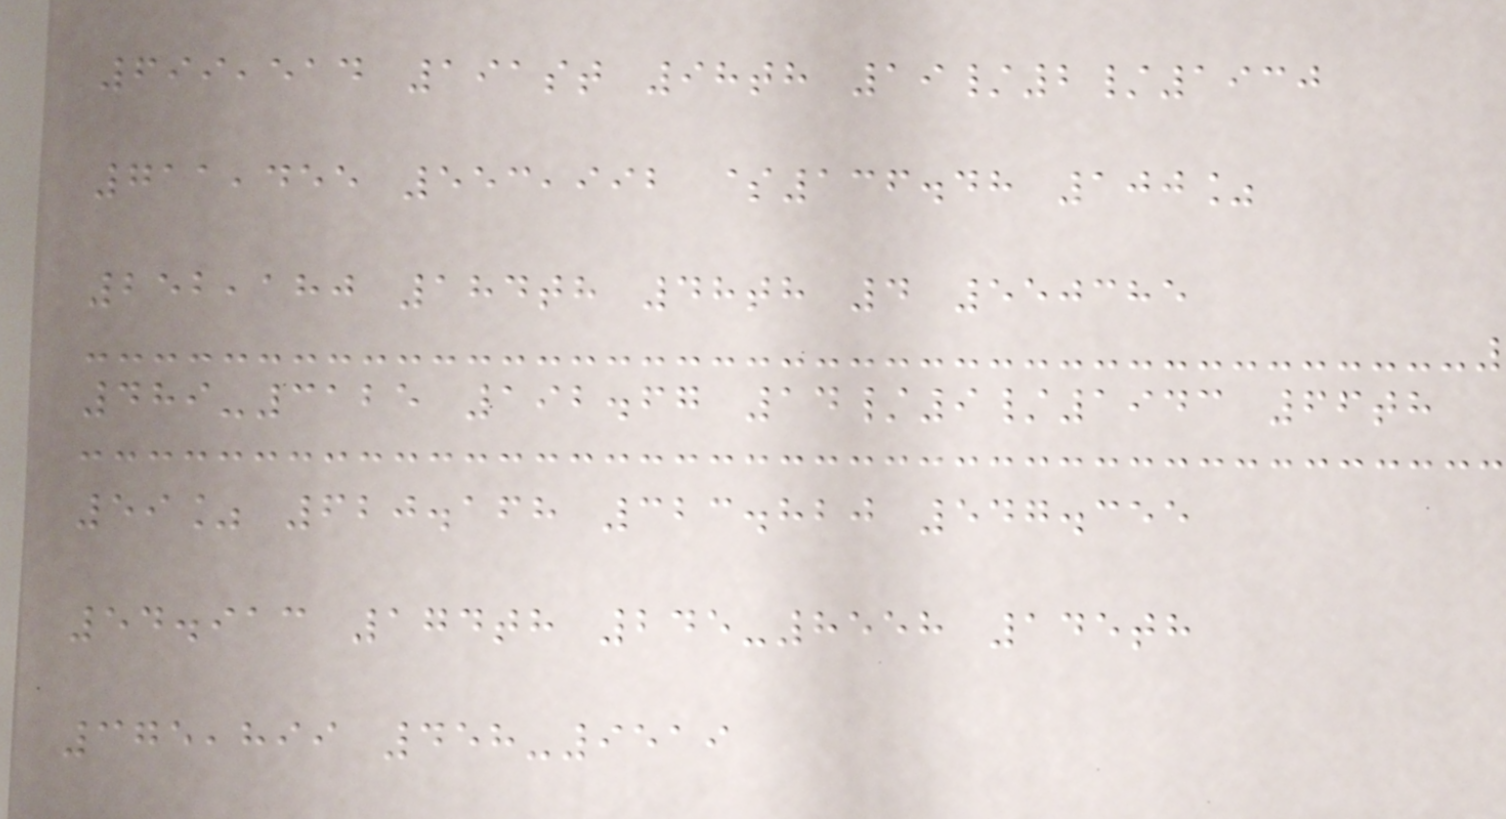699,514 191st 98th 19/2/1930
711,455 553,992 $136.48 100%
252,180 184th 48th 4 550385
489-3125 192.67 14/9/1943 66th
59% 620.168 323.820 547.355
54.913 174th 245-8558 145th
375,899 458-9519
